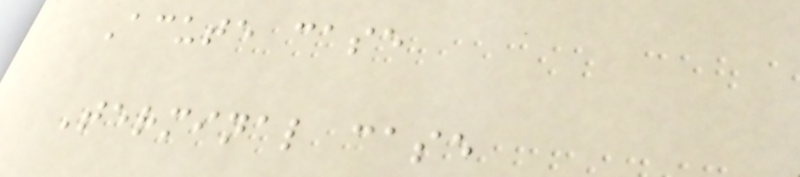Acute case
Terminal case
